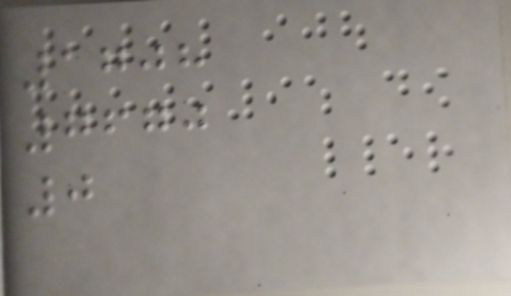1708
7670
0
